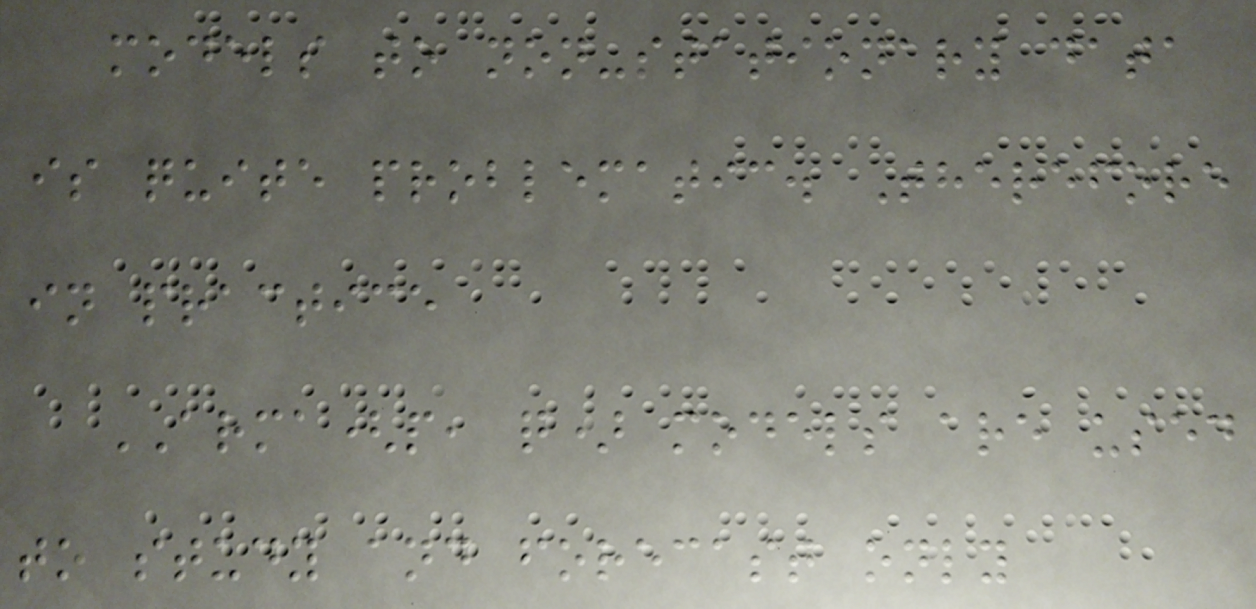models to non-stationary data
is quite problematic. Therefore
in practice
ARMA(p, q) models are used
to study and forecast only
